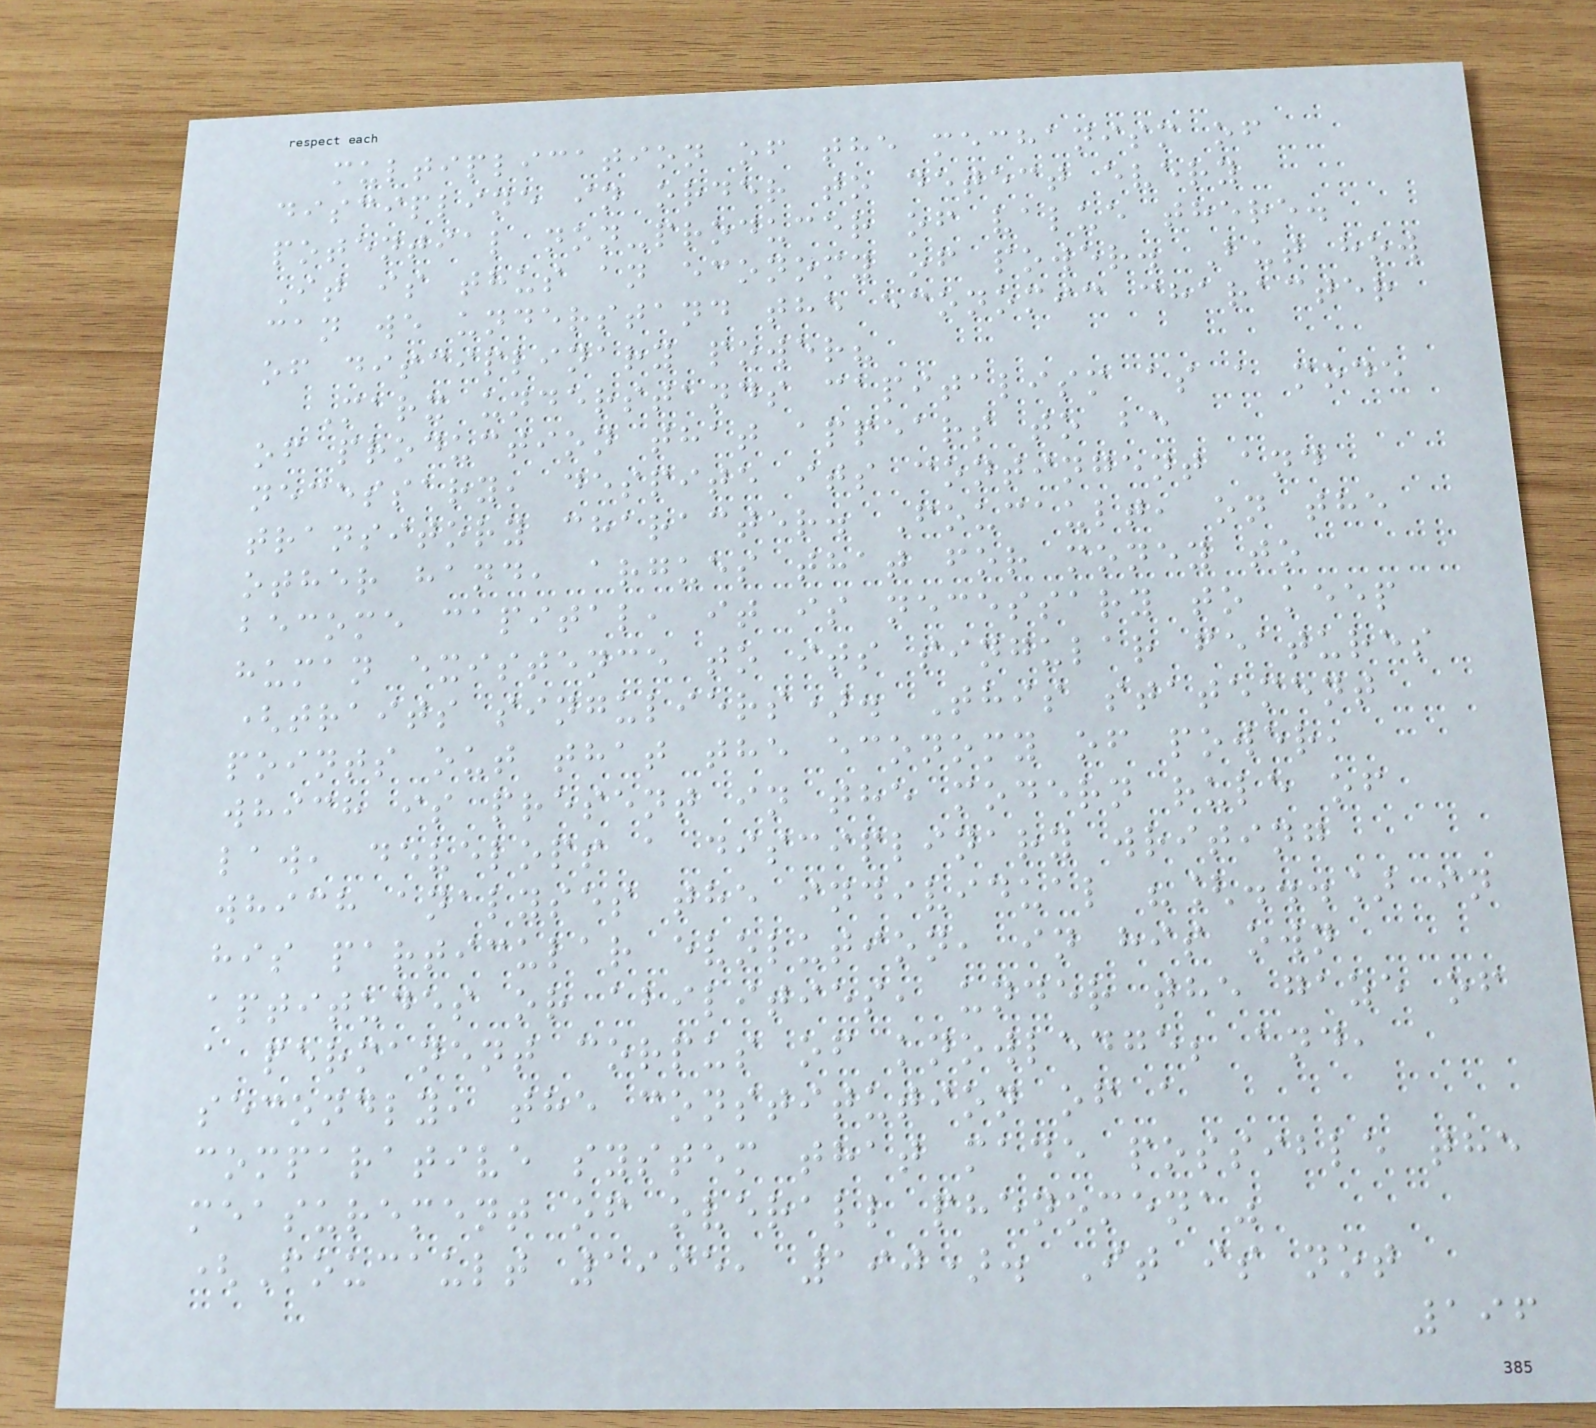multiplication of the mechanism of
discipline in order to detect every
potential non-producer of value there.
It is thus an economy of power. But how
can we understand the economic character
of disciplinary power?
Marx understands capitalism as a mode
of production that appears to be
necessary, despite its contingent and
transitory character. Foucault, on the
other hand, argues that for money to
become capital, it is necessary to keep
human existence to its singular features
(traits singuliers). This statement
points out that the economy of power,
which is present in the modern rule of
law, develops a disciplinary writing
which analyses the individual "[...] in
his particular evolution, in his own
aptitudes or abilities, under the gaze of
a permanent corpus of knowledge; and,
secondly, the constitution of a
comparative system that made possible the
measurement of overall phenomena"
(Foucault 1995, 190). It is not
196
